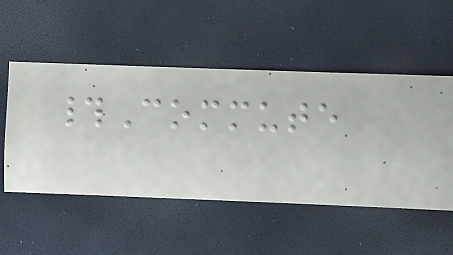#Commute
